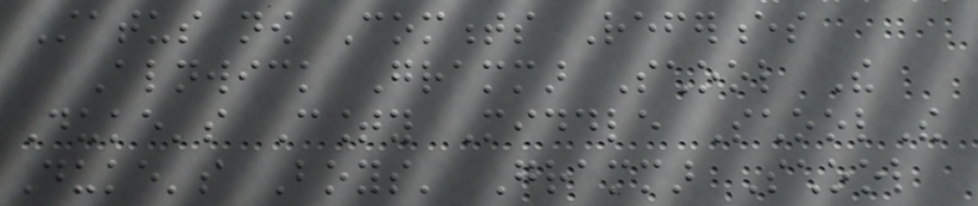Status now Comments References
Alnwick Grammar School The
Duke's County Middle SchoolThe
Duke's Boys' Grammar School
